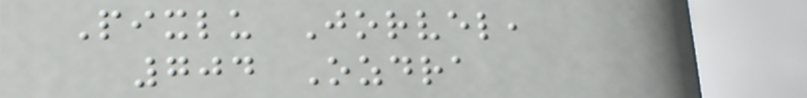Pixlu Jorvel,
704 Ozdra
